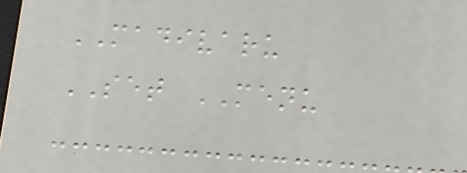MADIVARU
SET MENU
